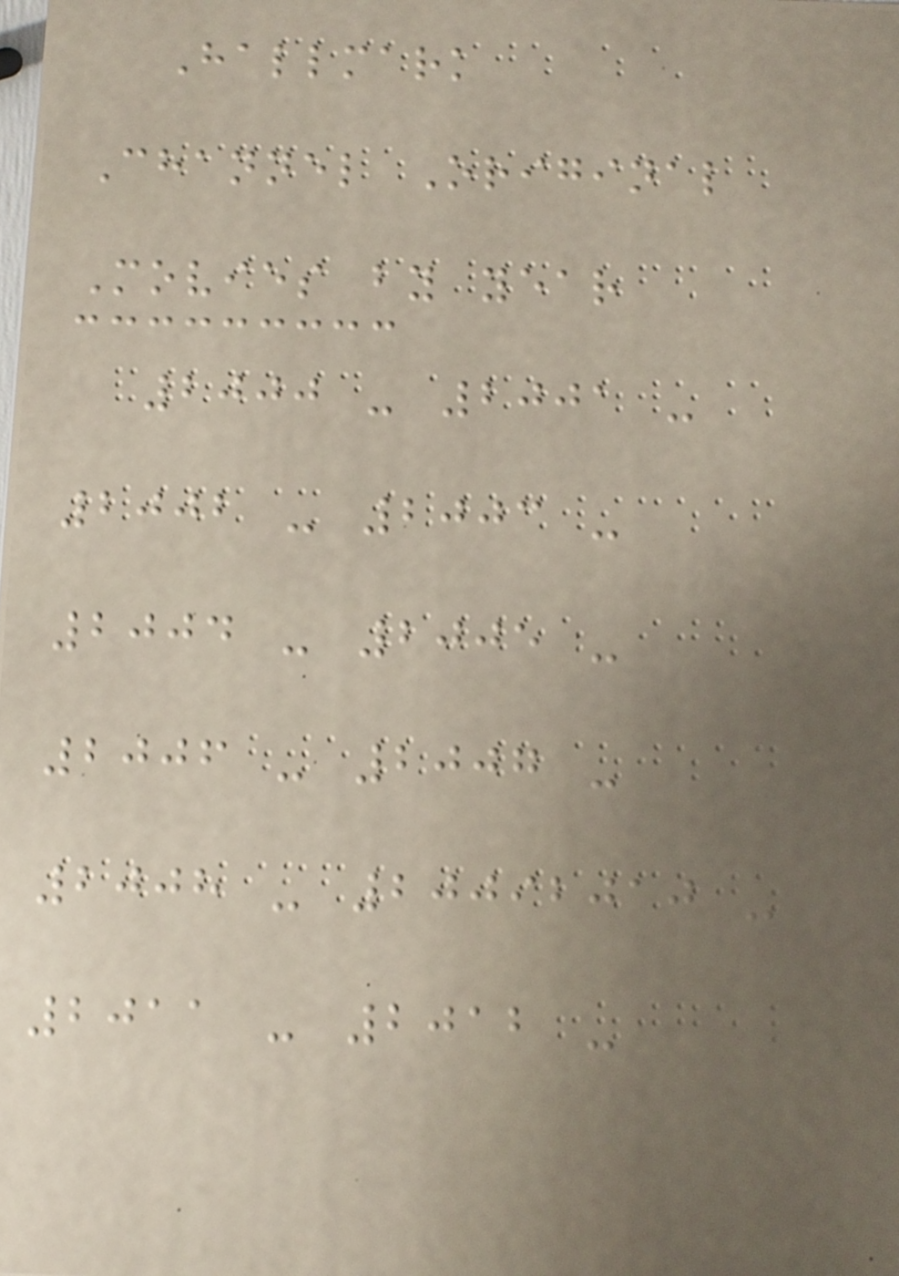Hallmark
Channel Original
Movies by year
2000 - 2001 -
2002 - 2003 -
2004 - 2005 -
2006 - 2007 -
2008 - 20092010 -
2011 - 2012 -
